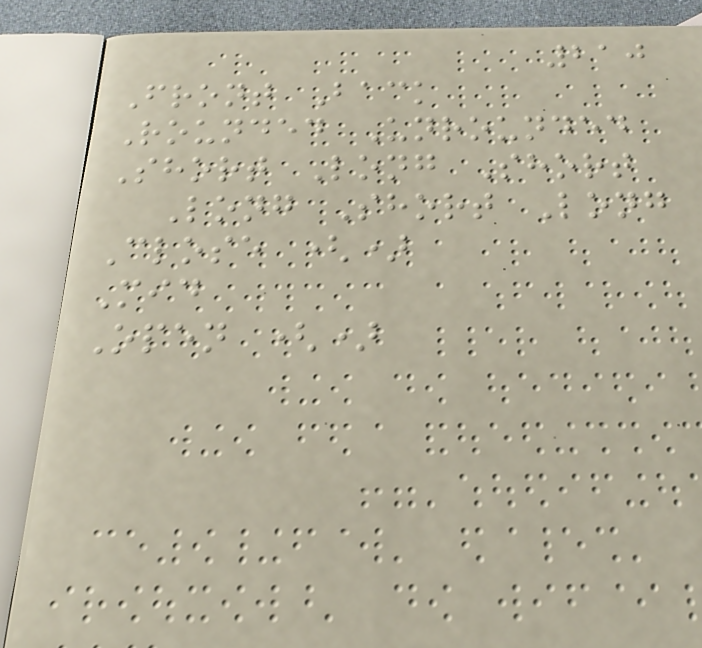210
Front Back
Rounded Unrounded
Short Long Short
Long Short Long
Close ()
Mid
Open ()
